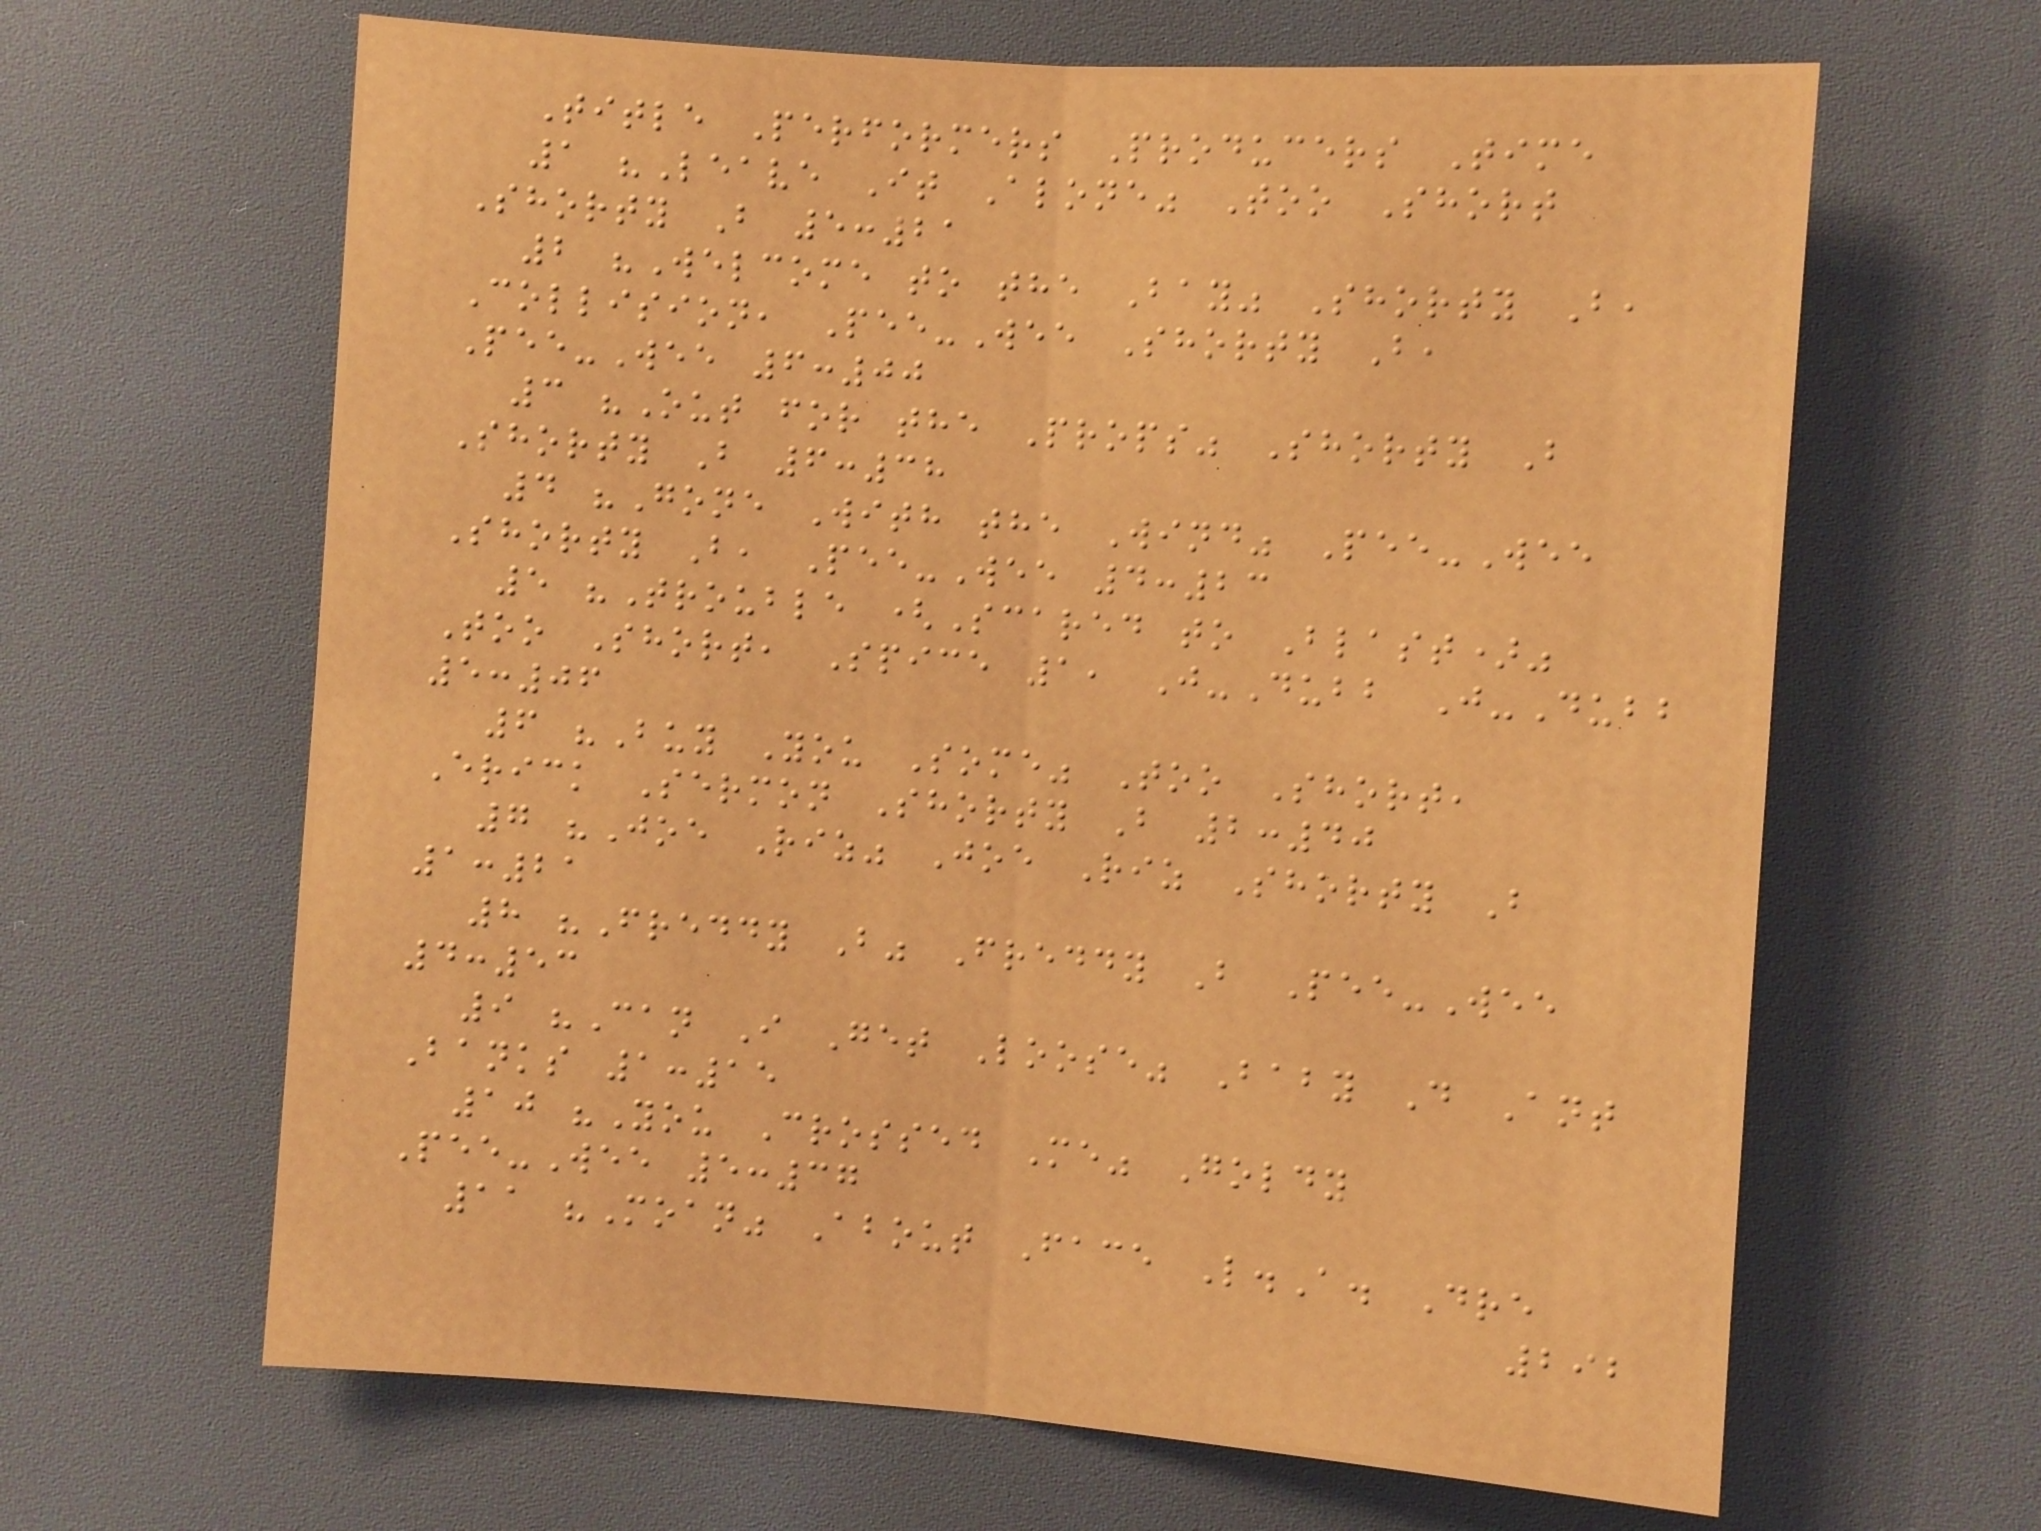Title Performers Producers Time
1 "Leave It Alone" Too Short
Shorty B 5:21
2 "Welcome to the Bay" Shorty B,
Collision, Pee-Wee Shorty B,
Pee-Wee 6:00
3 "Out for the Props" Shorty B
Shorty B 6:38
4 "Gone With the Wind" Pee-Wee
Shorty B, Pee-Wee 4:23
5 "Trouble (Scared to Blast)"
Too Short, Spice 1, J-Dubb J-Dubb
5:06
6 "Buy You Some" Too Short,
Erick Sermon Shorty B 2:40
7 "Joe Riz" Joe Riz Shorty B
1:21
8 "Freddy B" Freddy B Pee-Wee
4:53
9 "Can I Get Loose" Baby D Ant
Banks 1:15
10 "You Crossed Me" Goldy
Pee-Wee 5:37
11 "Moan" About Face L.A. Dre
292
